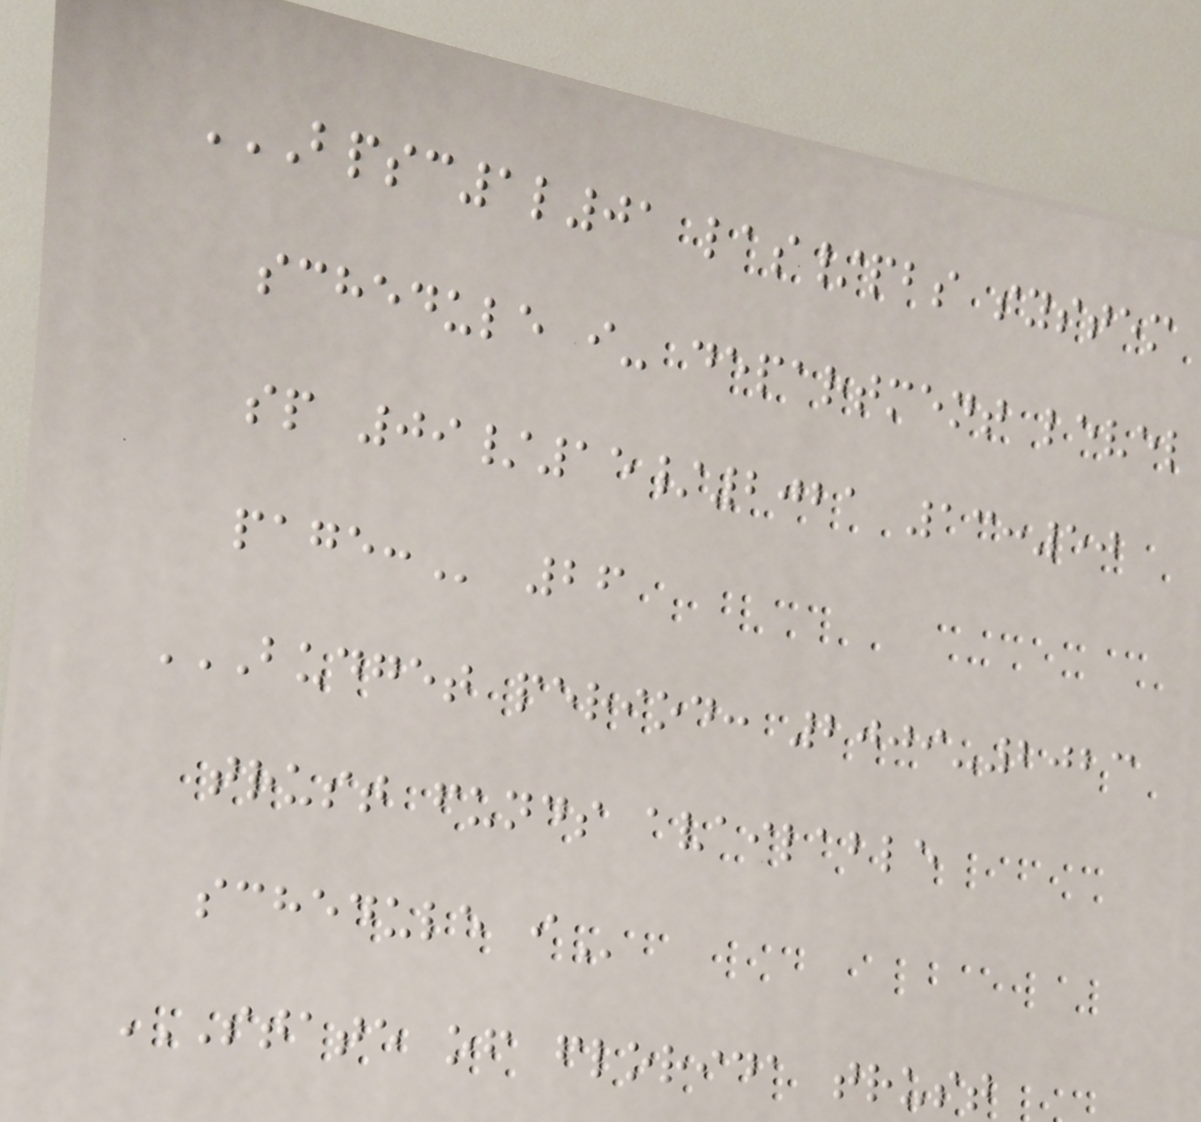BPSC1L01 LAS/PBS SYSTEM
SCHEDULE I- DEPARTMENT LEVEL
SP 09/15/2021 13:50
PAGE: 26
BUDGET PERIOD: 2009-2023
TRUST FUNDS AVAILABLE
SCHEDULE I
STATE OF FLORIDA TRUST
